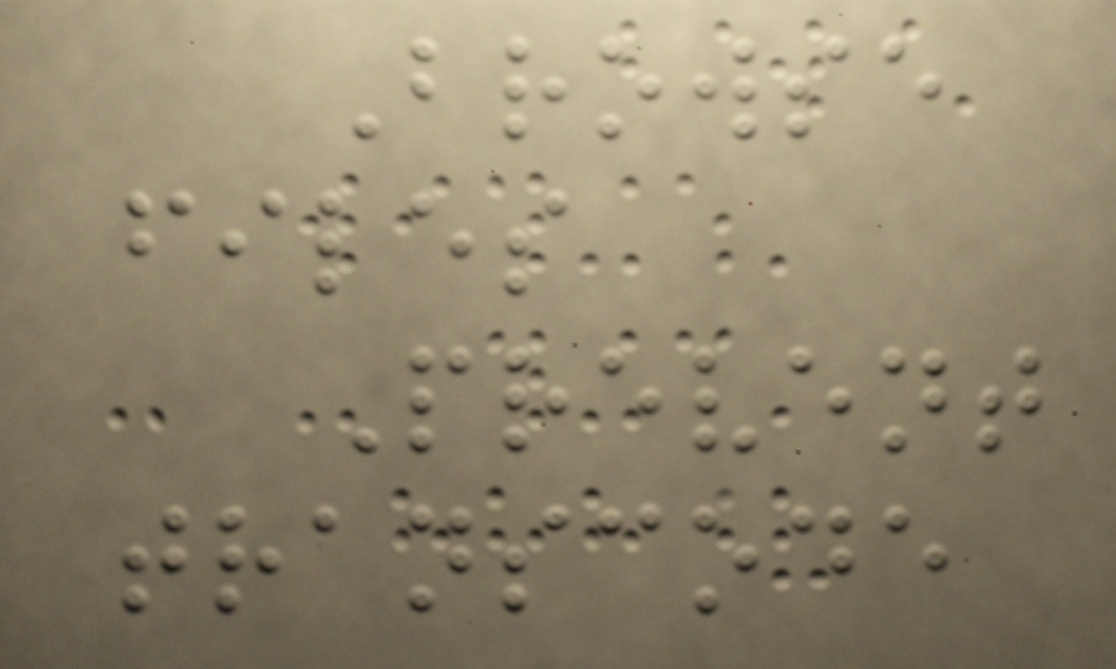Browse
files
Prevent
transcode
